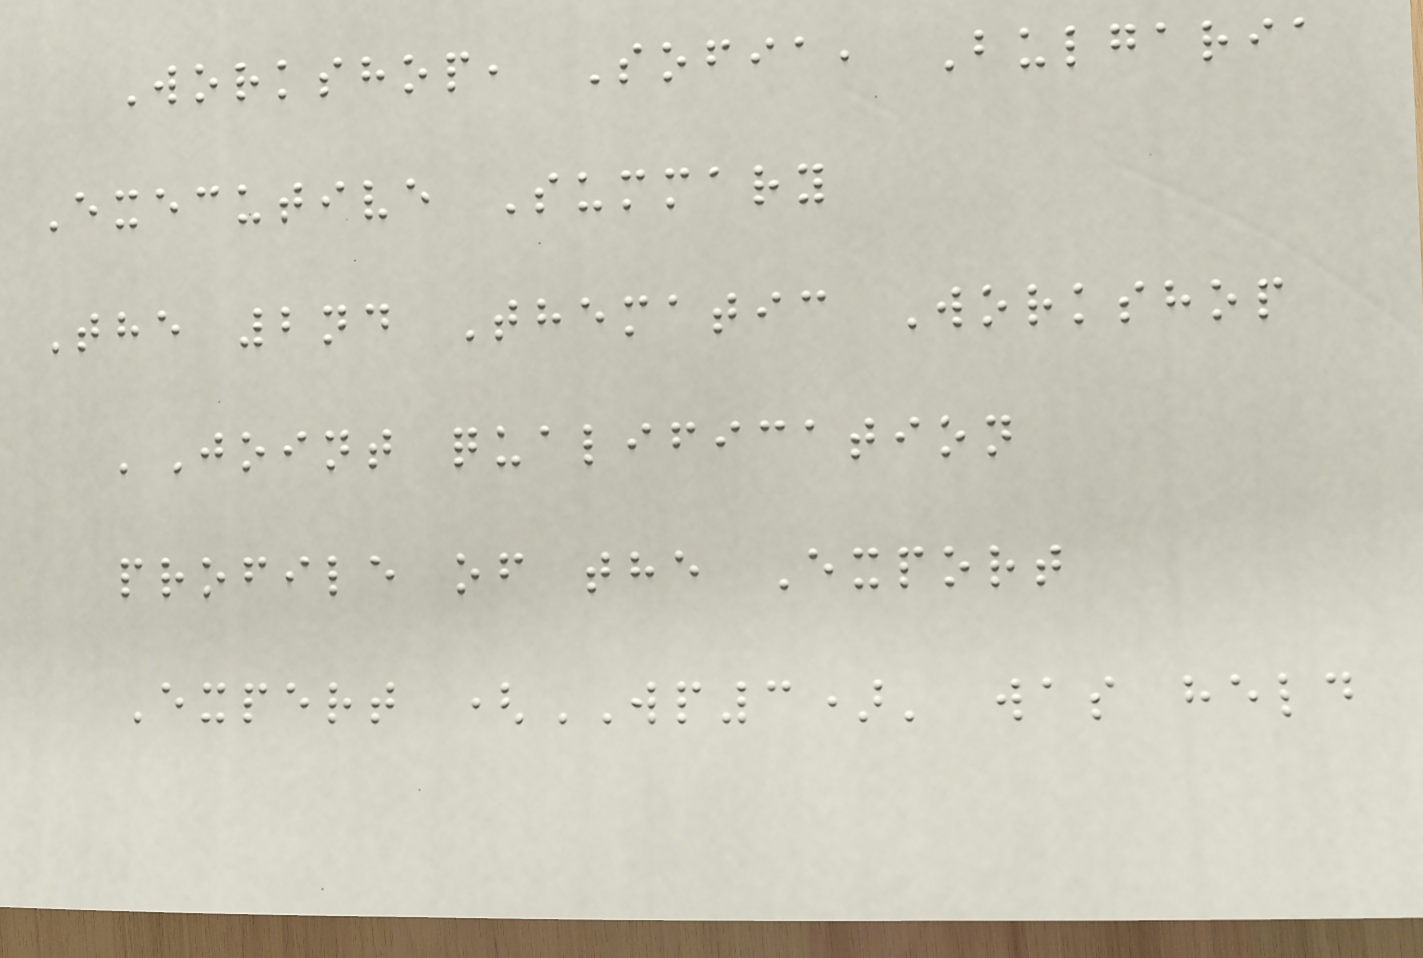Workshop, Sofia, Bulgaria
Executive Summary
The 2nd Thematic Workshop
'Joint qualification
profile of the Export
Expert (WP3)' was held
